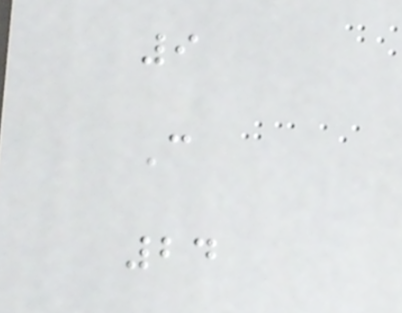9
C
24
